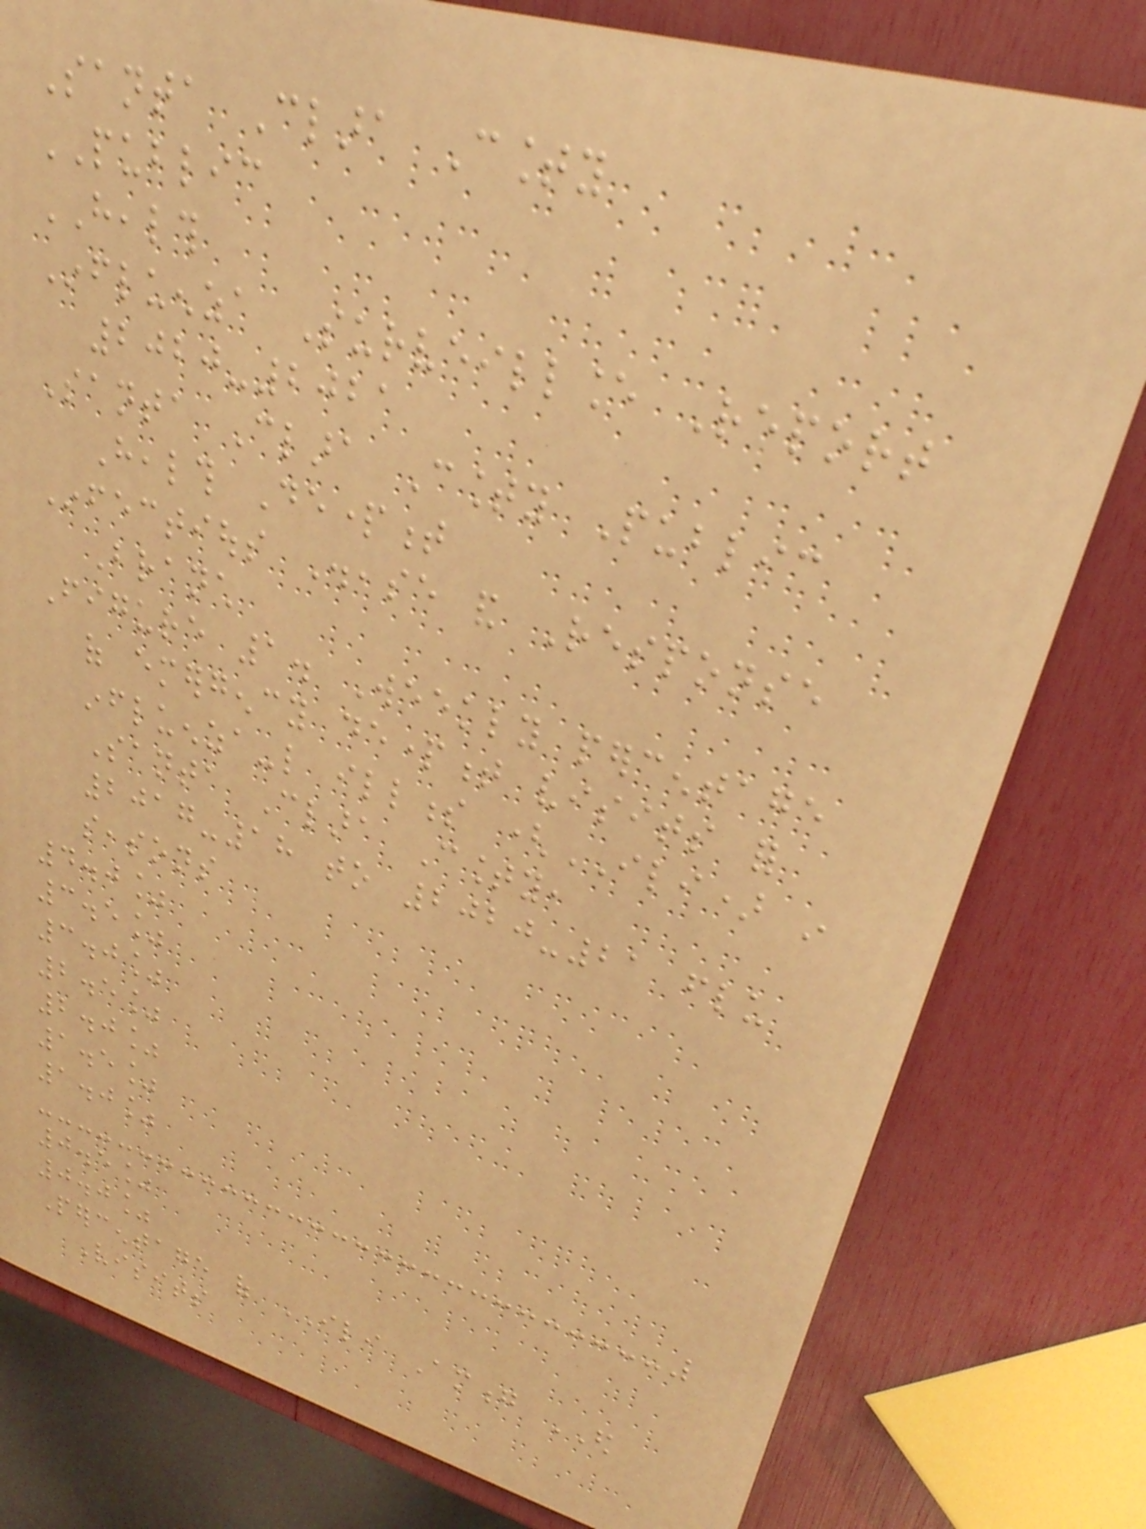Santa Clara County
PUBLIC
HEALTH
Influenza Surveillance Report
2020-2021
Santa Clara County Public
Health Department
Infectious Disease and Response
Branch
Figure 1. Weekly percentage
of emergency department visits for
influenza-like illness (ILI) in
Santa Clara County,
2017-18 to 2020-21 flu
seasons
4.0%
3.5%
3.0%
2.5%
2.0%
1.5%
1.0%
0.5%
0.0%
Percentage of ILI Among ED
Visits
